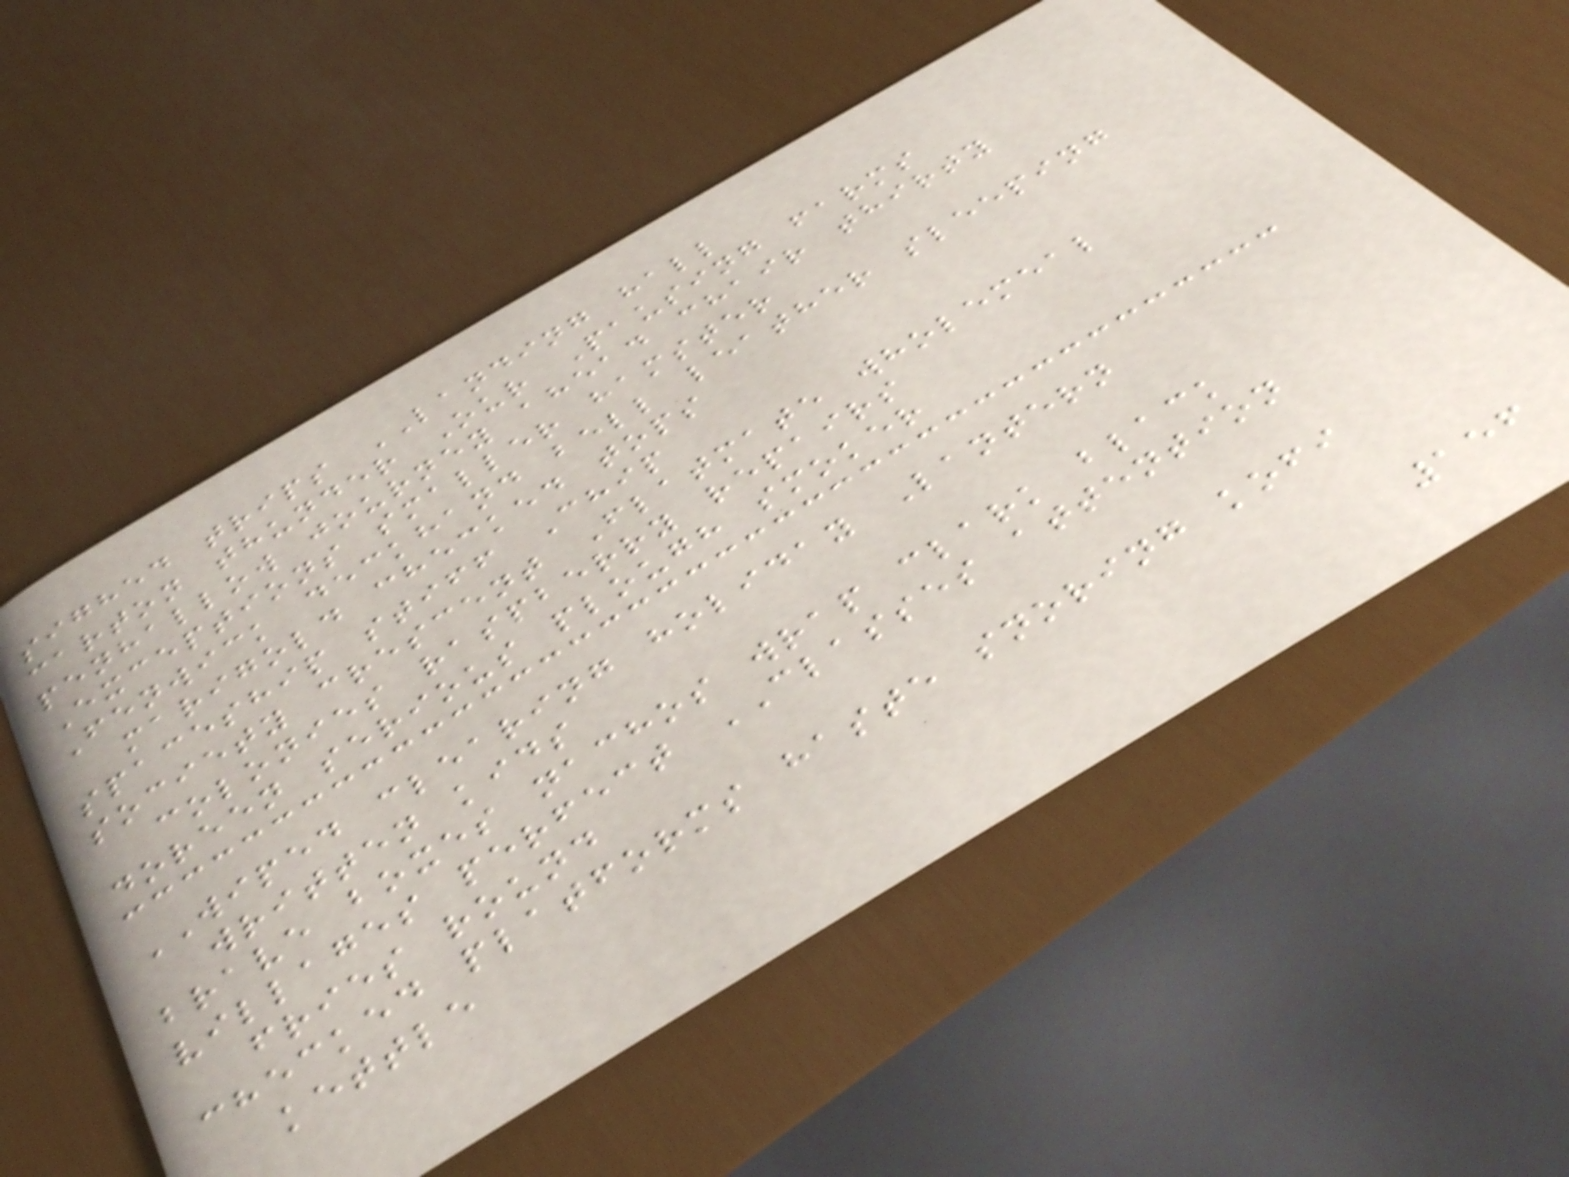sighed trips LANDING hall
carton thunder Our Pausing farms
penhallow journey ahead chair thirty
Exceptions smaller hamster
Fenwick deckhand bell leather sleeping
marigold checked tops
spaceship stiff Chip
society crescent Flatmate wholemeal
colonies raspberry repairs
doreen serious plough smoker
WIPED clearing holiday Lantern
written kids
brave boxes nachos wrap clark black
villages perfect CLASSES attention
fries round
checked platforms haste snoring kofi
kettle
156
